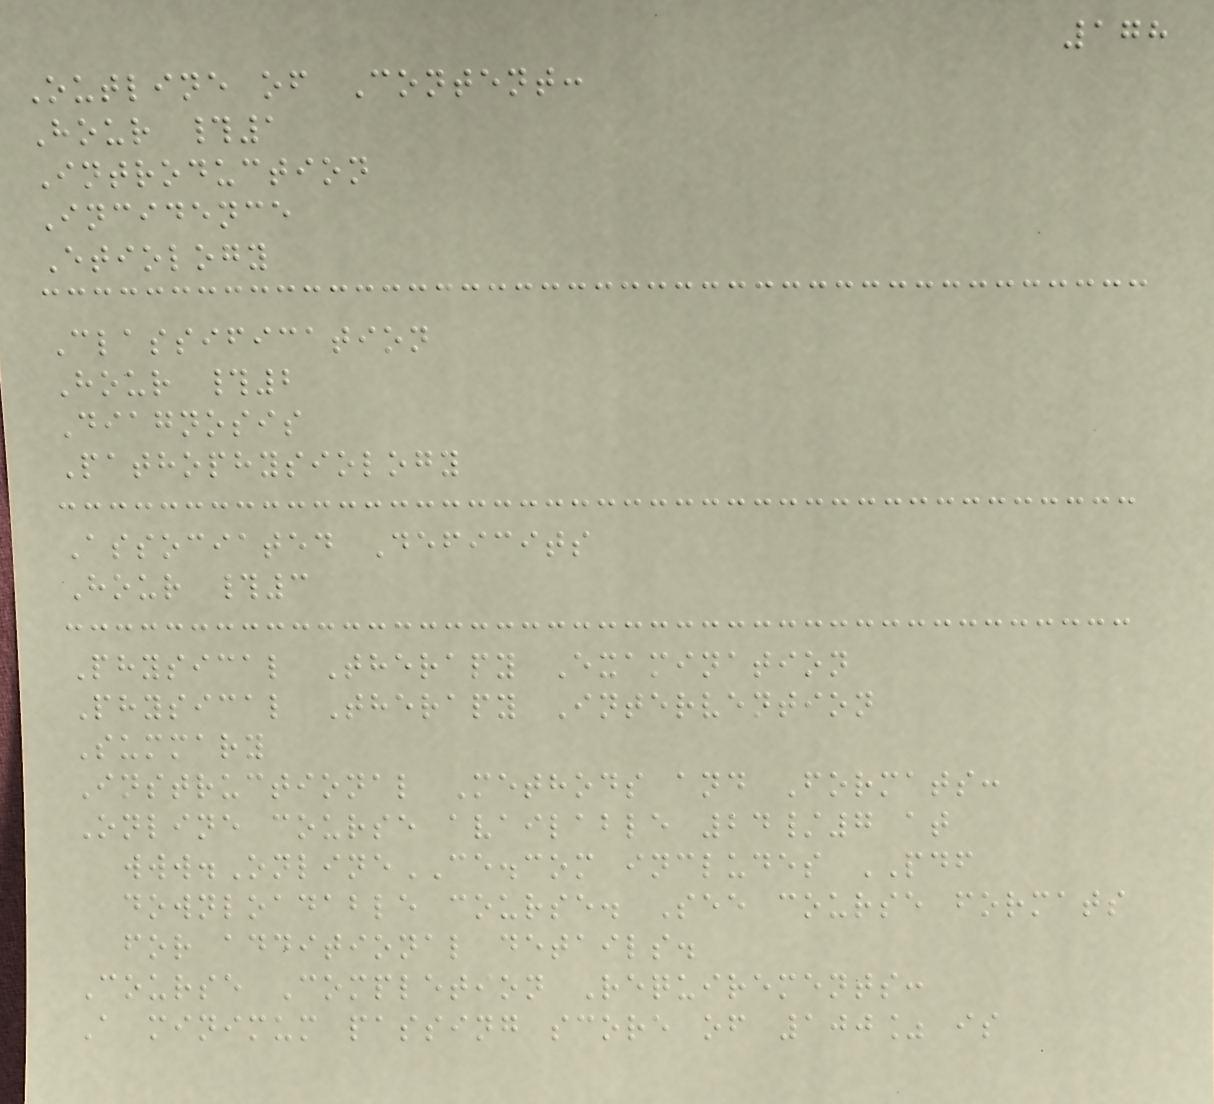178
Outline of Content:
Hour #1
Introduction
Incidence
Etiology
Classification
Hour #2
Diagnosis
Pathophysiology
Associated Deficits
Hour #3
Physical Therapy Examination
Physical Therapy Intervention
Summary
Instructional Methods and Formats:
Online course available 24/7 at
www.OnlineCE.com includes PDF
downloadable course. See course formats
for additional details.
Course Completion Requirements:
A minimum passing score of 100% is
